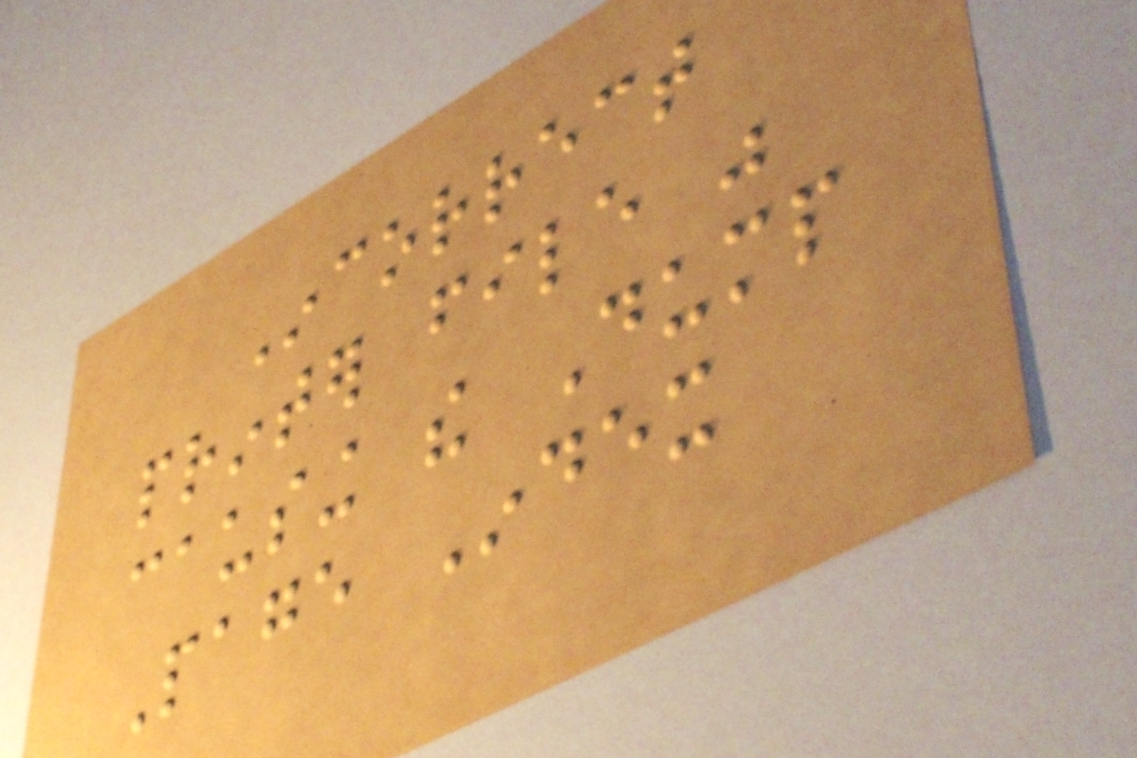Incorrect
printer file was
causing the Dump
Page Index
